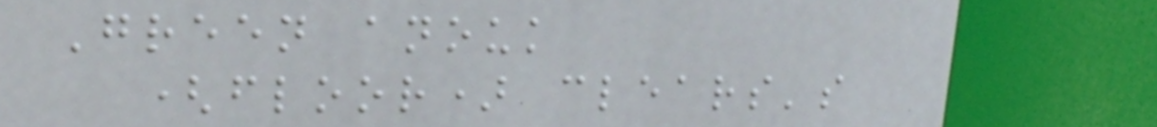Green anouk
(floor) clears's
